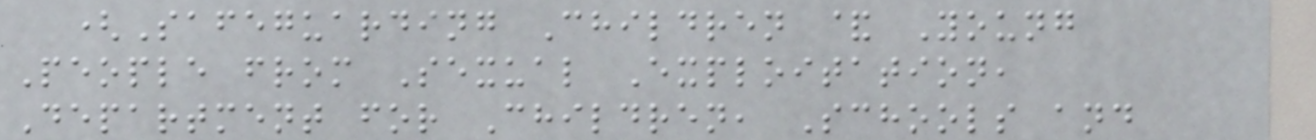(Safeguarding Children & Young
People from Sexual Exploitation,
Department for Children, Schools and
